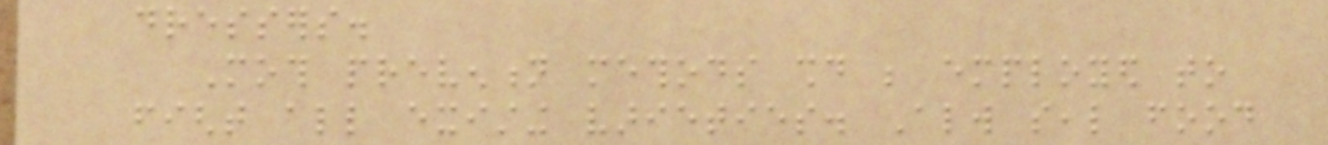dressers.
Moth prevention methods should be employed to
fight all existing varieties. Always seal food
